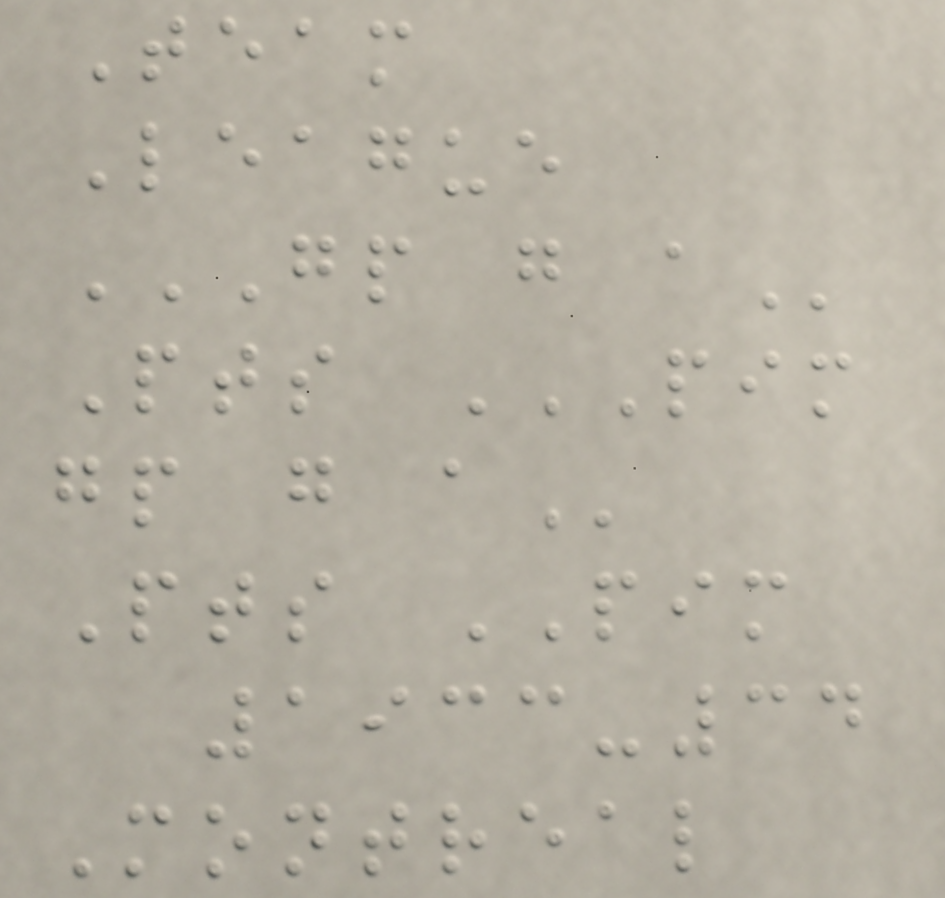Team
League
GP G A
Pts PIM
GP G A
Pts PIM
1933-34
Montreal
